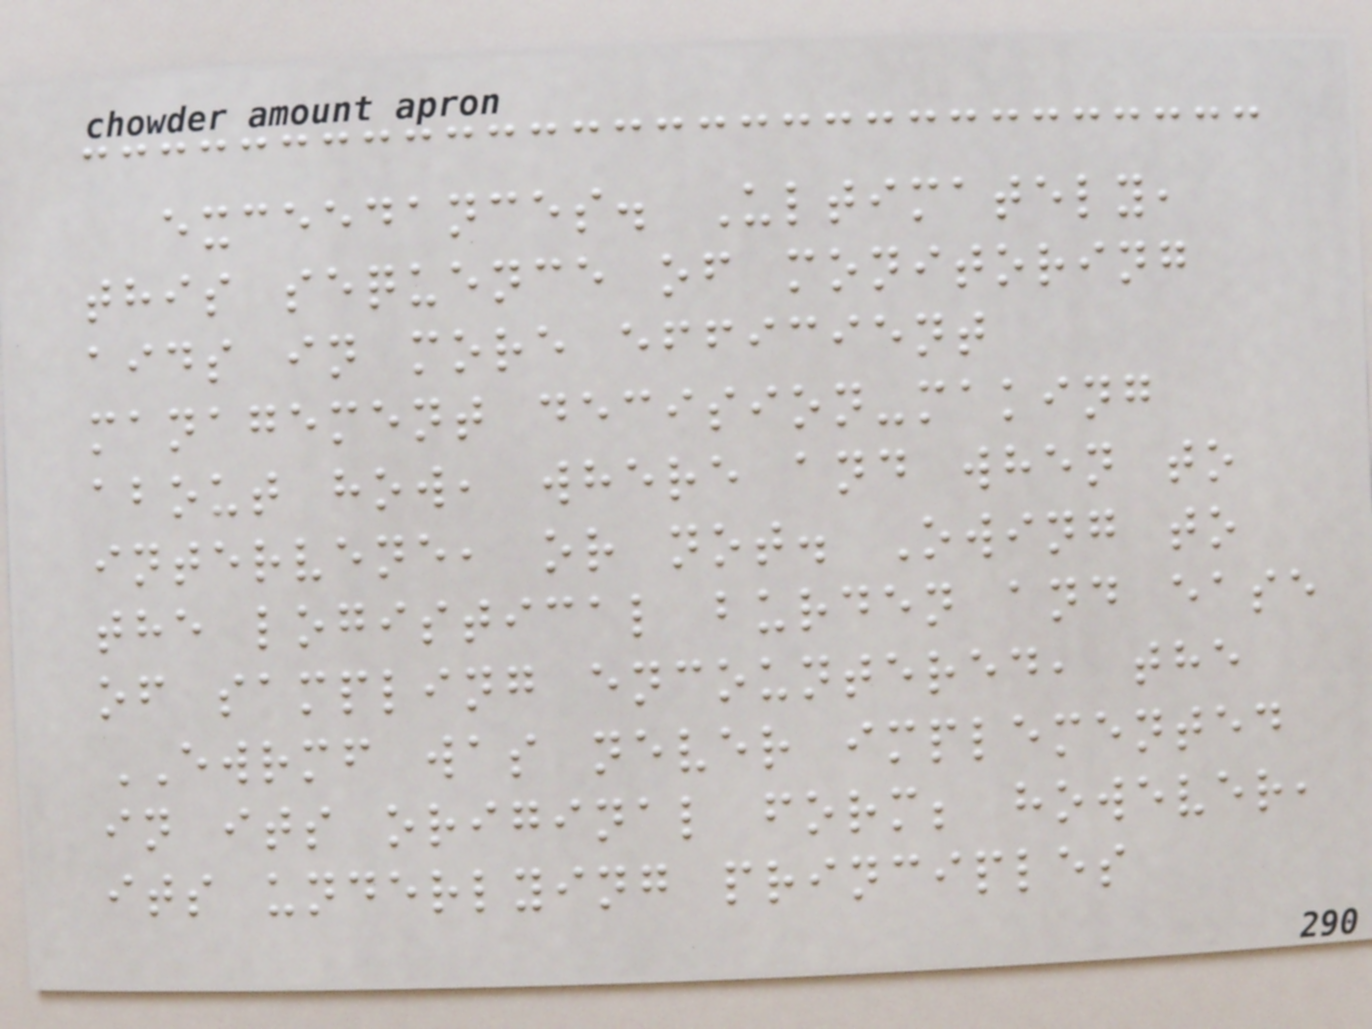exceedances. Ultimately,
this sequence of monitoring
aids in more efficient
management decision-making
about how, where and when to
intervene, or not. Owing to
the logistical burden and ease
of sampling encountered, the
EWRMF was never implemented
in its original form; however,
its underlying principles
